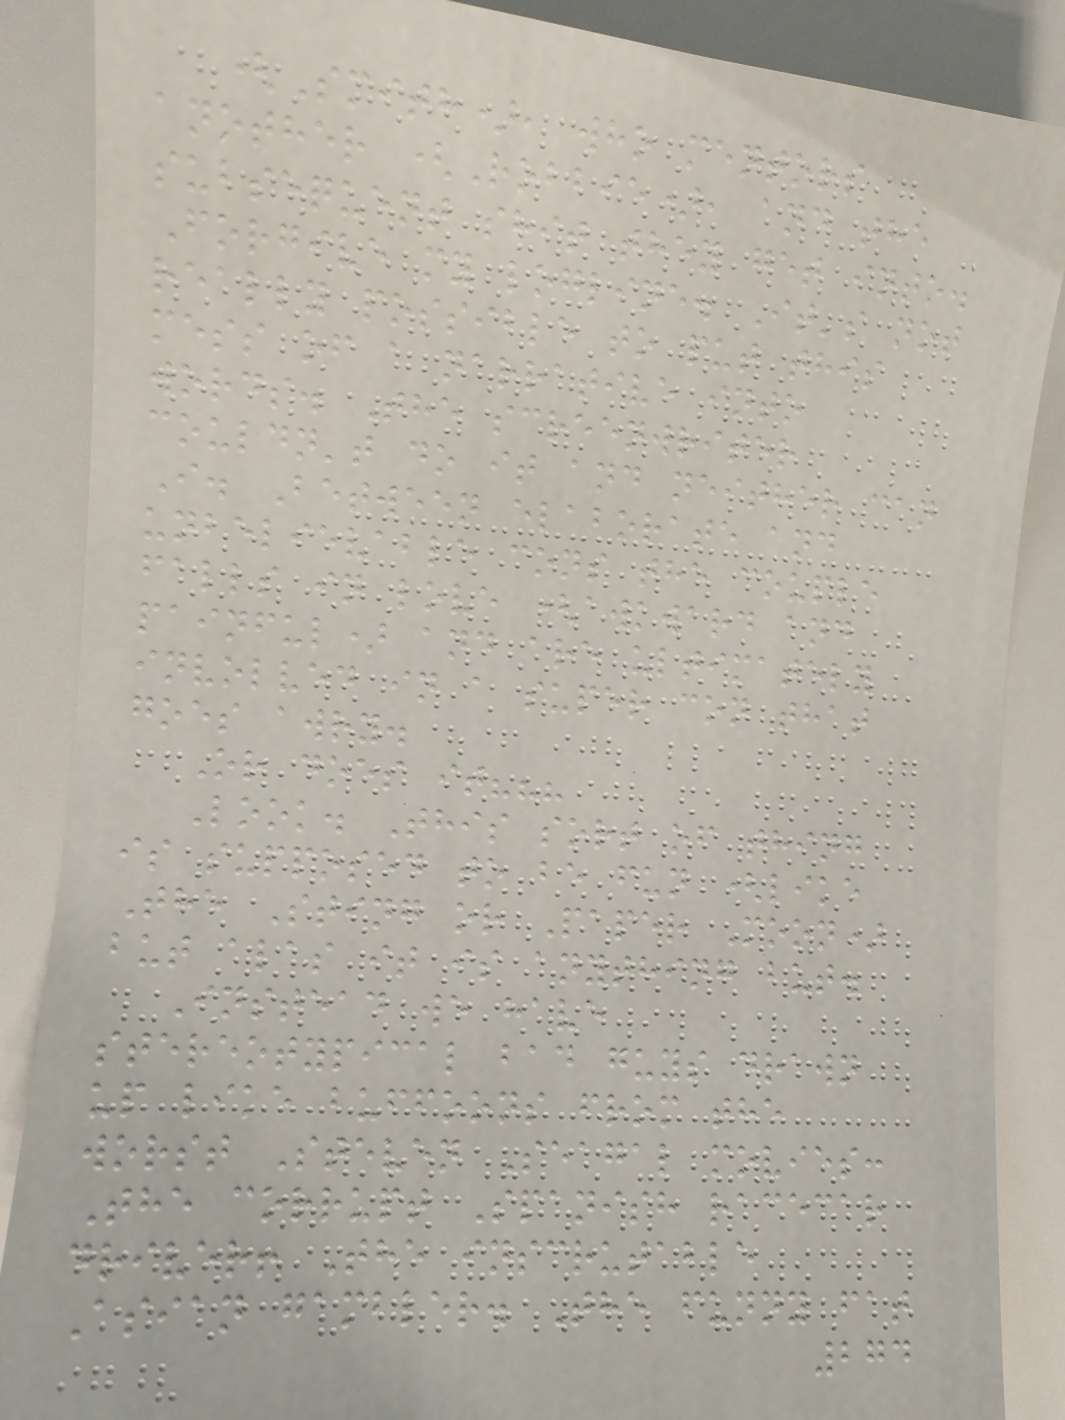(Smith), who mentors
another (Robbie), and the
subsequent shit they get into.
Forgive my logline. It's not
really possible to put this
mess of a narrative into
words. The screenwriter
couldn't do it and neither can
I. Between elaborate and
unbelievable cons the couple
falls in love (awkward and
painful) and are ultimately
involved in a super con that
goes awry.
Or does it???
Look. This sort of thing
is supposed to be fun (like
The Sting or Paper Moon)
but alas it is anything but.
Instead we have
stereotypical bad guys drawn
up like buffoons from the
worst Steven Seagal movies:
The corrupt Spanish racecar
driver! The inscrutable
Asian gambler. The funny fat
274
